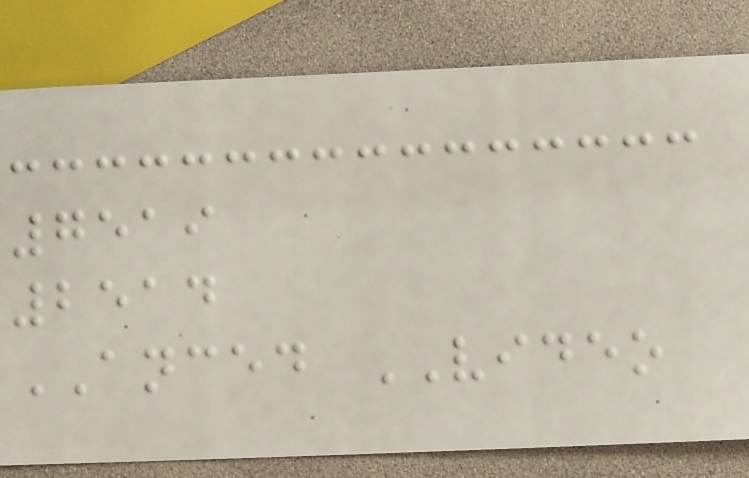7519
2514
ANCED VIDEO
